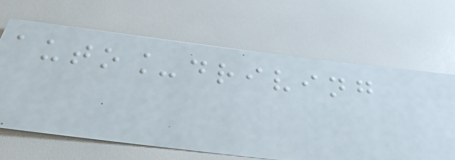auto_driving
